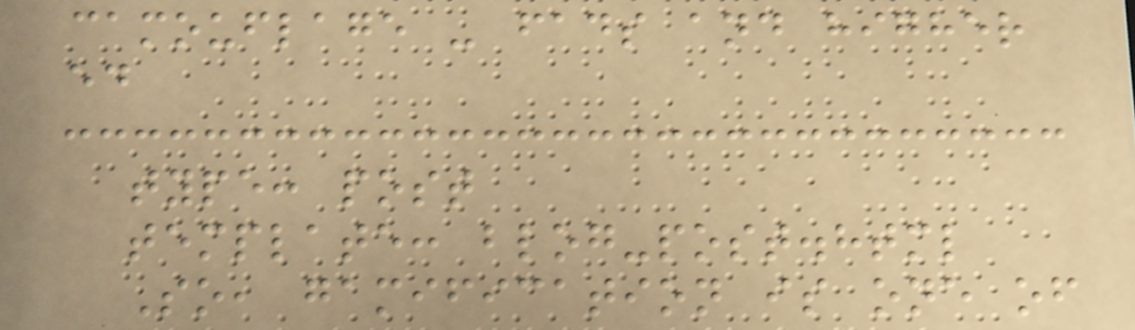camouflage - fads and higher
ed
type: post
template: blog-post.html
So, gamification is one of
